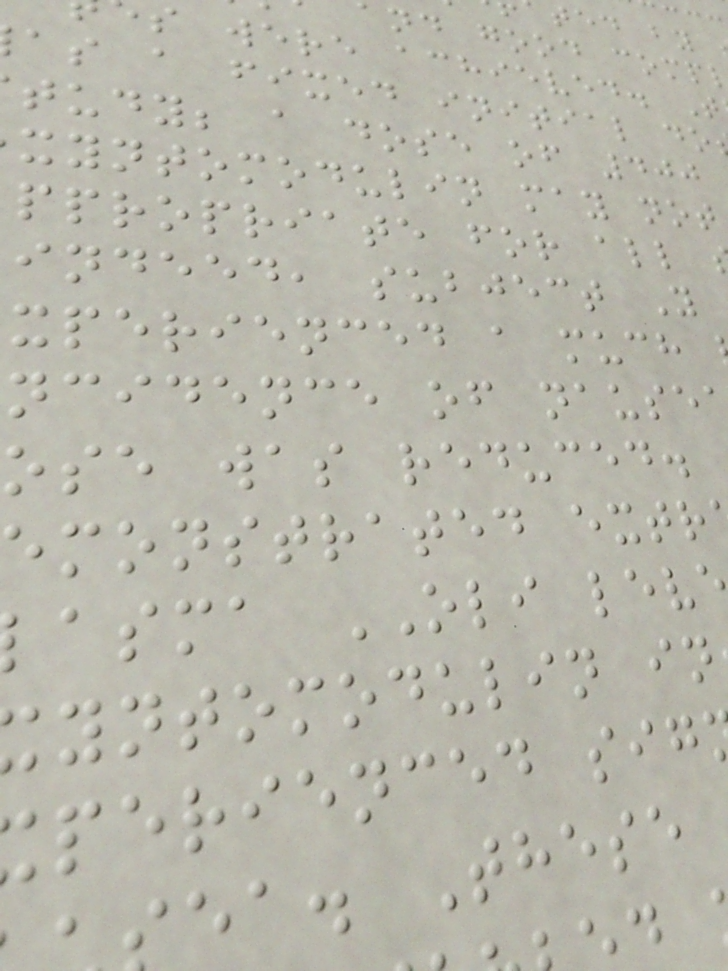nd good comp
s were achieved. T
as a fixed initial do
tudy; a dose of 400
xyntomodulin may not
ppropriate for all
indeed, subject Y
xperienced a much
ncidence of nause
ose was reduced.
emonstrated extr
asma OLI lev
yntomodulin in
perienced sig
ea. These
